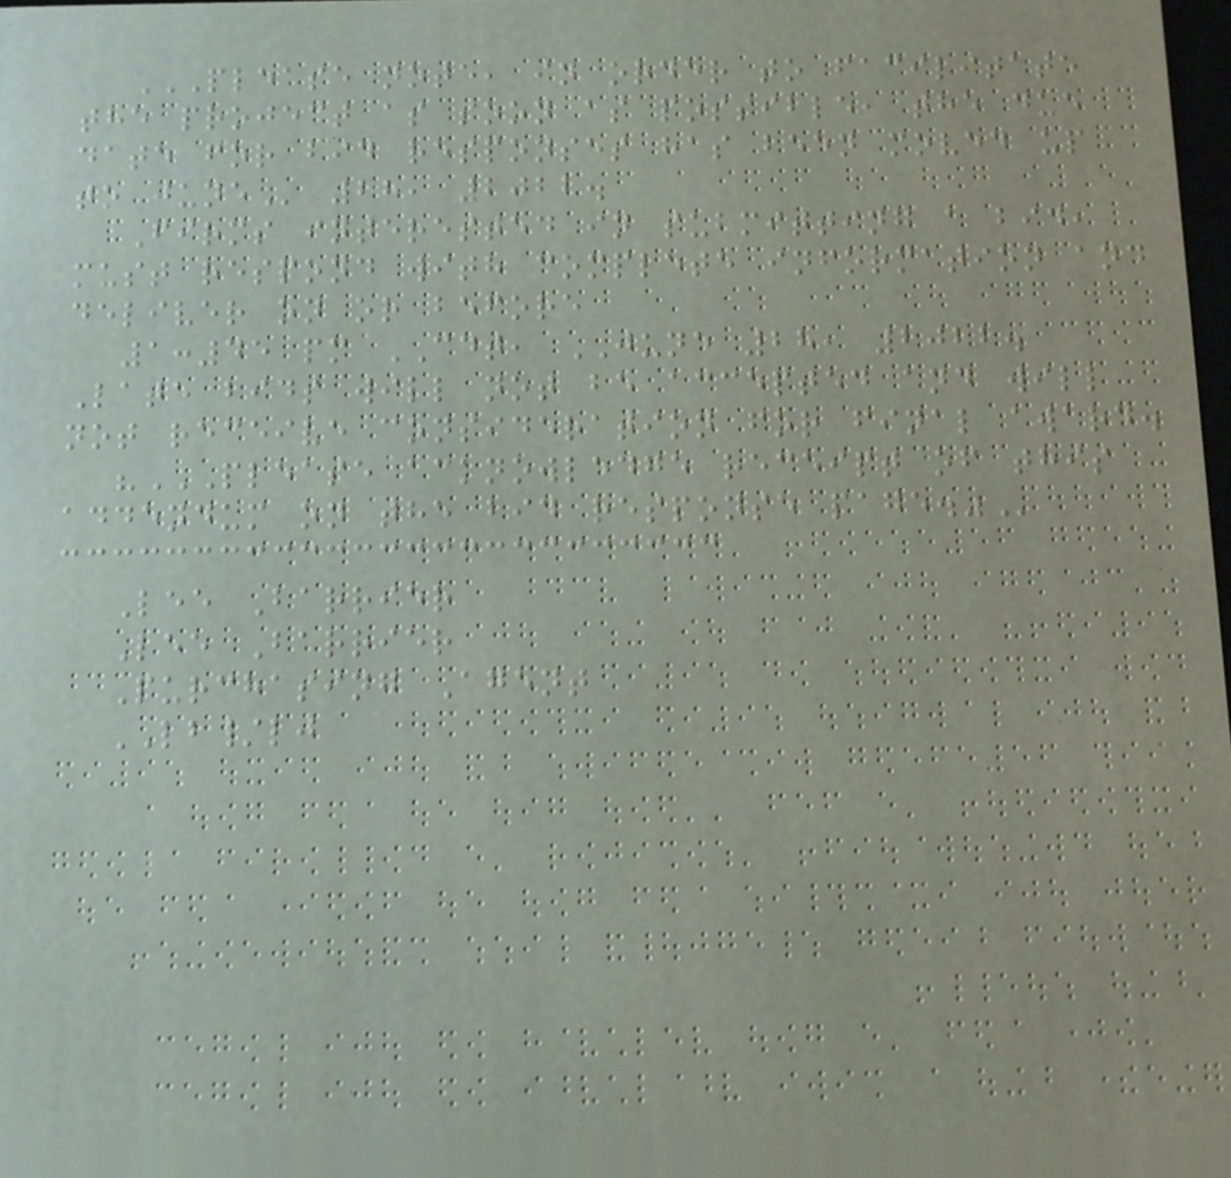PLEASE NOTE, IN ORDER TO FACILITATE
THE PROJECT AS SOON AS POSSIBLE, THE DUE
DATE FOR BID RESPONSES HAS BEEN MOVED UP
TO JUNE 28, 2022.
Firms interested in submitting a bid,
must respond with complete information and
deliver on or before
1:45 pm CDT, JUNE 28, 2022.
Late bids will not be accepted and will
not receive consideration for final award.
"PLEASE ACKNOWLEDGE RECEIPT OF THIS
ADDENDUM ON THE BID RESPONSE PAGE."
Lee Barrier
Lee Barrier
Purchasing Agent
LB/lj
